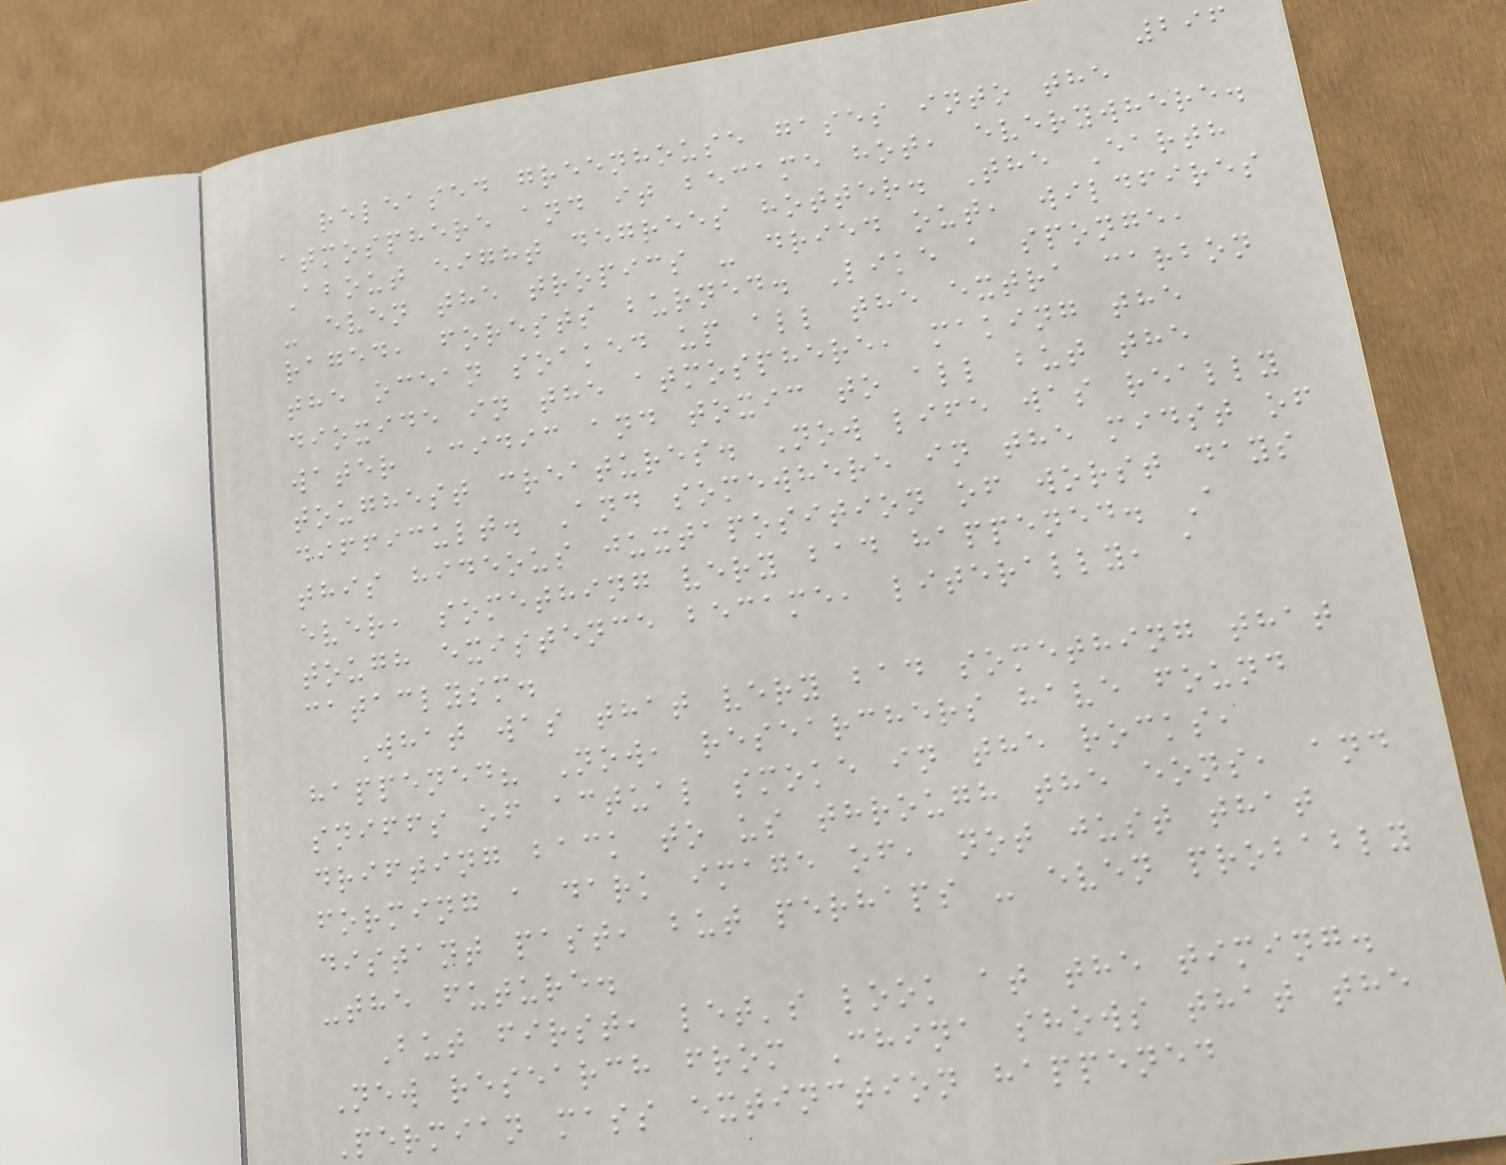296
released greenhouse gases into the
atmosphere and it became hot, everywhere.
About eight degrees hotter. The Earth
- even the tropics - dried out, wildfires
raged, forests burned. Like a sponge,
the ocean soaked up all the extra carbon
dioxide in the atmosphere, making the
water acidic and toxic to all but the
toughest creatures. Now life was really
difficult. And somewhere in the midst of
this hideous juxtaposition of worst days
ever, something very bad happened. A
tough existence became, literally, a
cataclysm.
What was that very bad something that
happened? Now, researchers have found
sniffs of actual smoke in the rocks,
drifting back to us through the eons, and
forming a dark image of, not just that
distant past, but perhaps - even probably
-the future.
But first, let's look at the timing.
New research from China shows that the
Permian mass extinction happened
